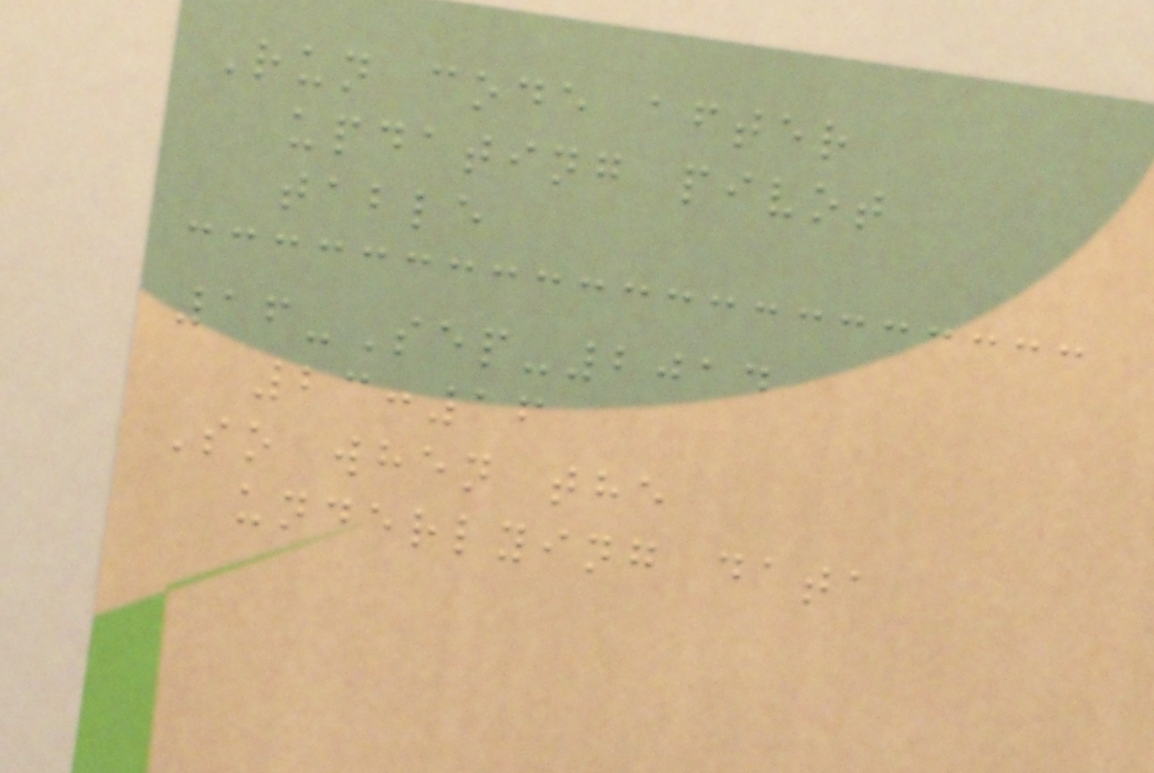Run code after
updating pivot
table
16-Sep-2014
23:16
So when the
underlying data
